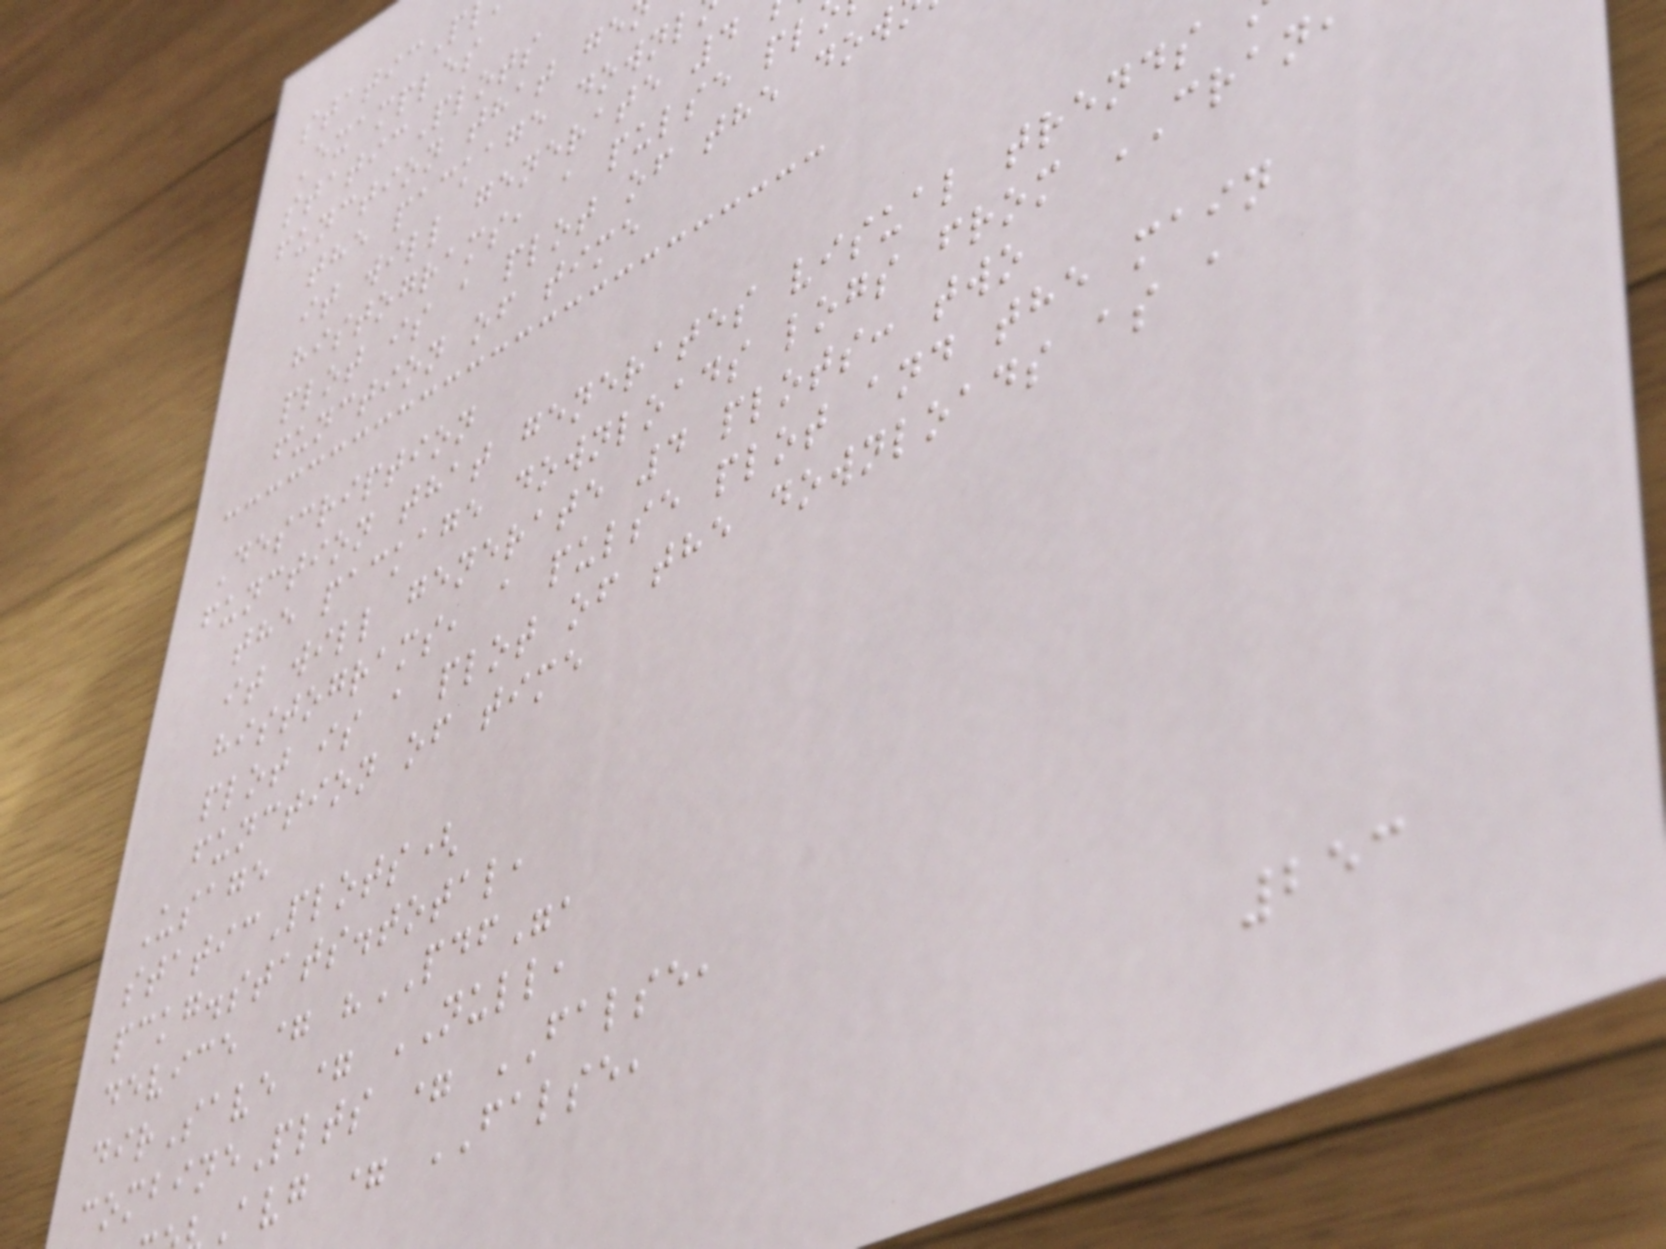staticP
Examples
staticPlots
function that ge
the package downl
it will generate 4
histograms, a pulse pl
plot is a plot of the dow
function of time
Description
function that generates visual trends
the package downloads logs from CRAN
it will generate 4 plots: two
histograms, a pulse plot and the main
plot is a plot of the downloads as a
function of time
Usage
staticPlots(
pckg.stats.total,
device = "PDF",
dirSave = NULL,
combinePlts = FALSE,
Avg = FALSE,
253
